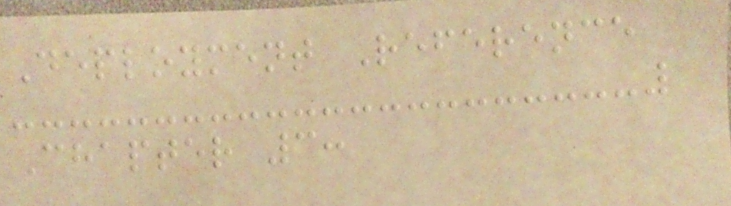Deployment Reference
Chapter 3:
